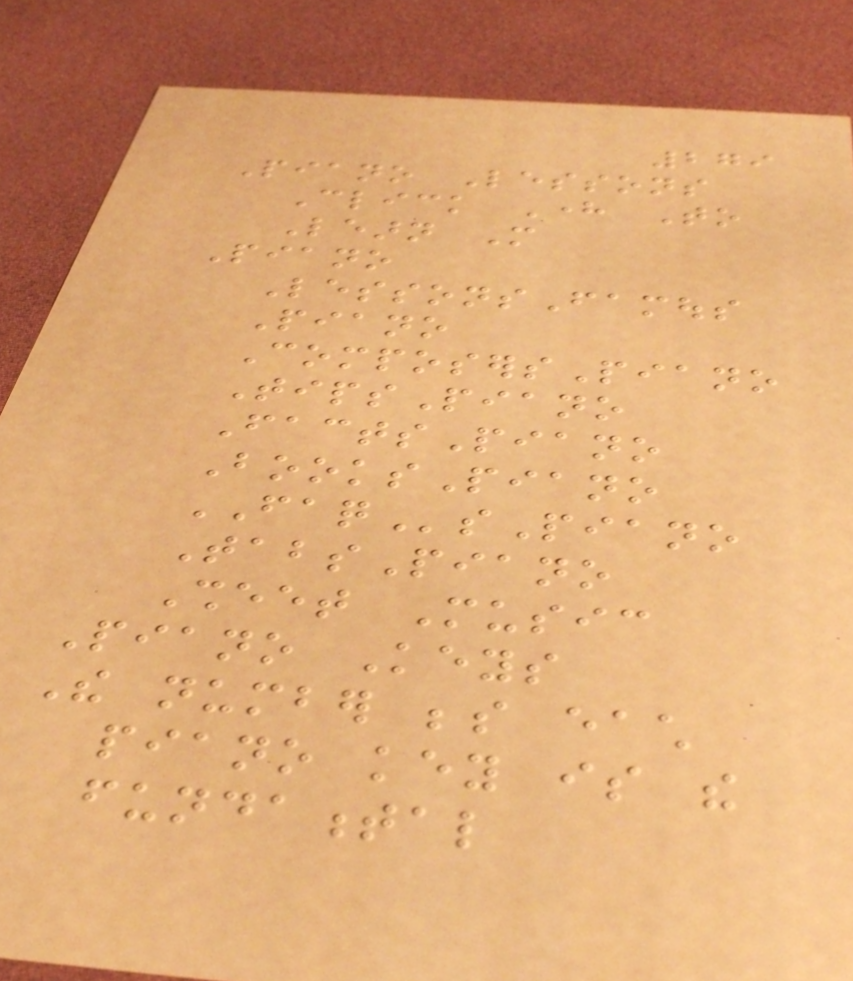279
Piano Lessons
Click Here To
Learn More
Piano
LessonsFamous
Piano
ComposersPiano
TipsPiano
FactsPiano
BooksPiano
FAQsPiano
TabsPiano
Sheet Music
Piano Keys
The number beside each
piano key is the
fundamental
